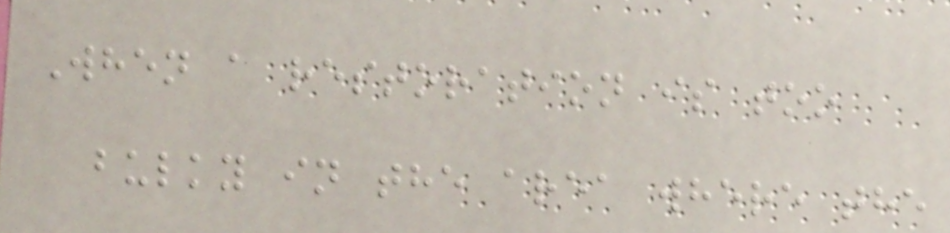When a restoration is too
bulky in the area where the
